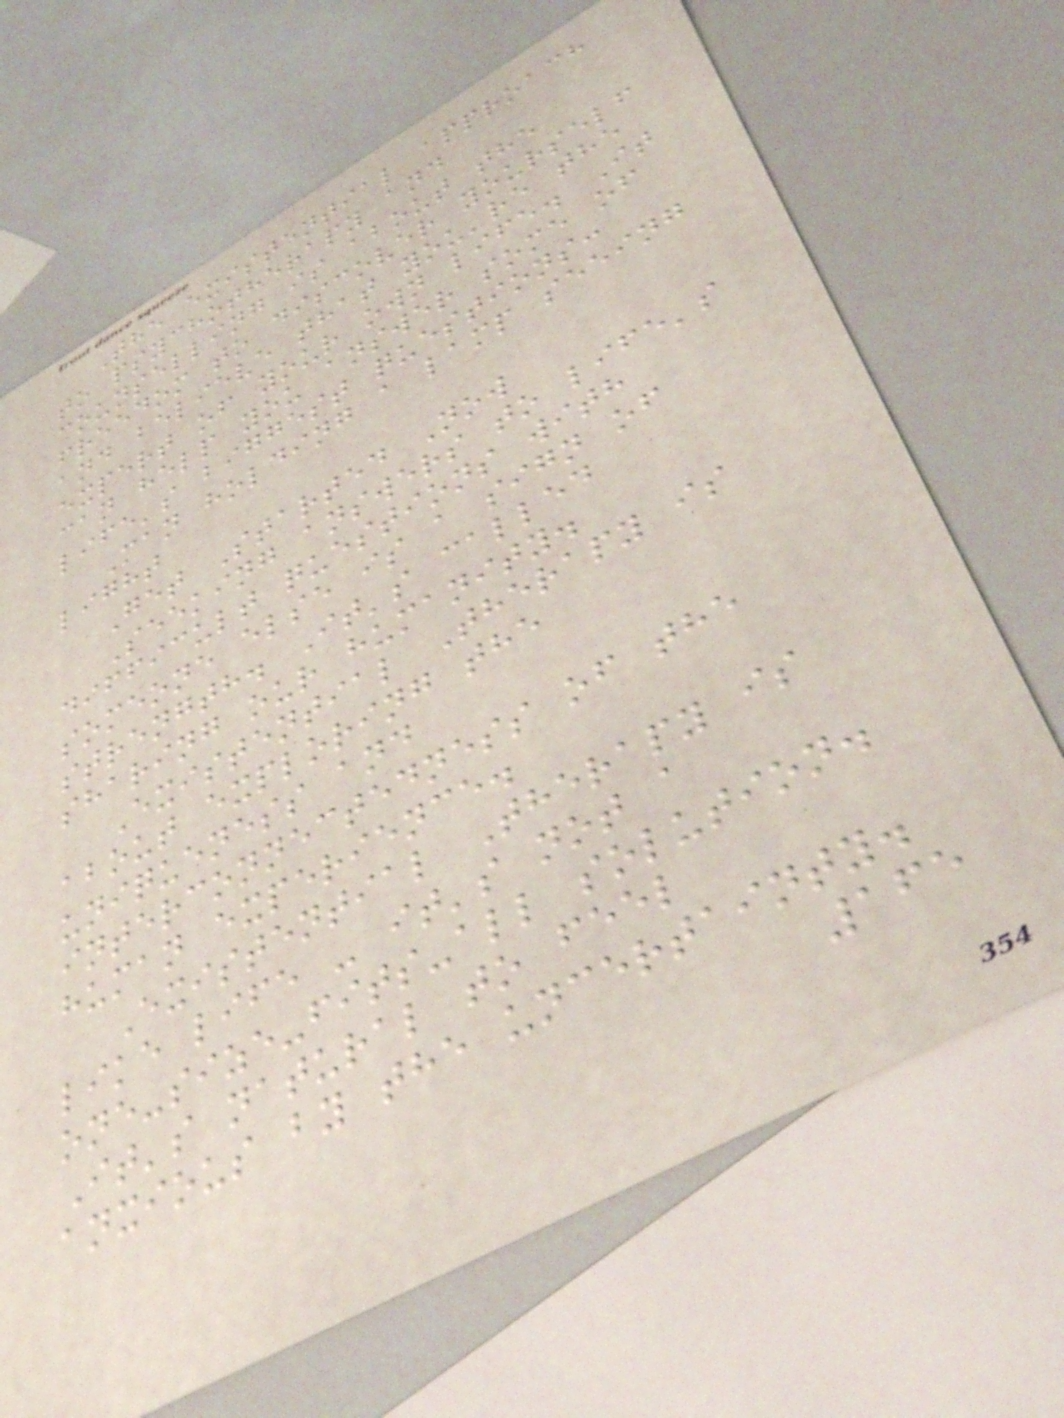The existential approach
to psychotherapy and
counselling is about the
freedom to discover yourself
and believe that you're the
expert of your own life. It
can help you answer some of
life's biggest questions:
Man holding a lamp seeing
light
Get Started Now
Seeking answers to life's
difficult questions with
someone else is a sign of
strength. It's called
sharing our humanity.
Existential Therapy is
about exploring the
uniqueness and
interconnectedness of the
human experience.
Existential Therapy is
like life - it's not a
one-size-fits-all solution.
It's natural to feel
anxious by the uncertainty.
165
